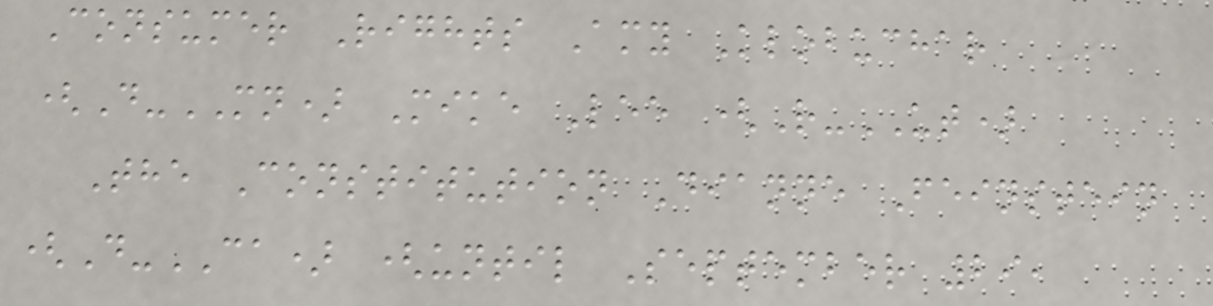Consumer Rights Amy Klobuchar
(D-MN) Mike Lee (R-UT)
The Constitution Dianne Feinstein
(D-CA) (until September 29,
